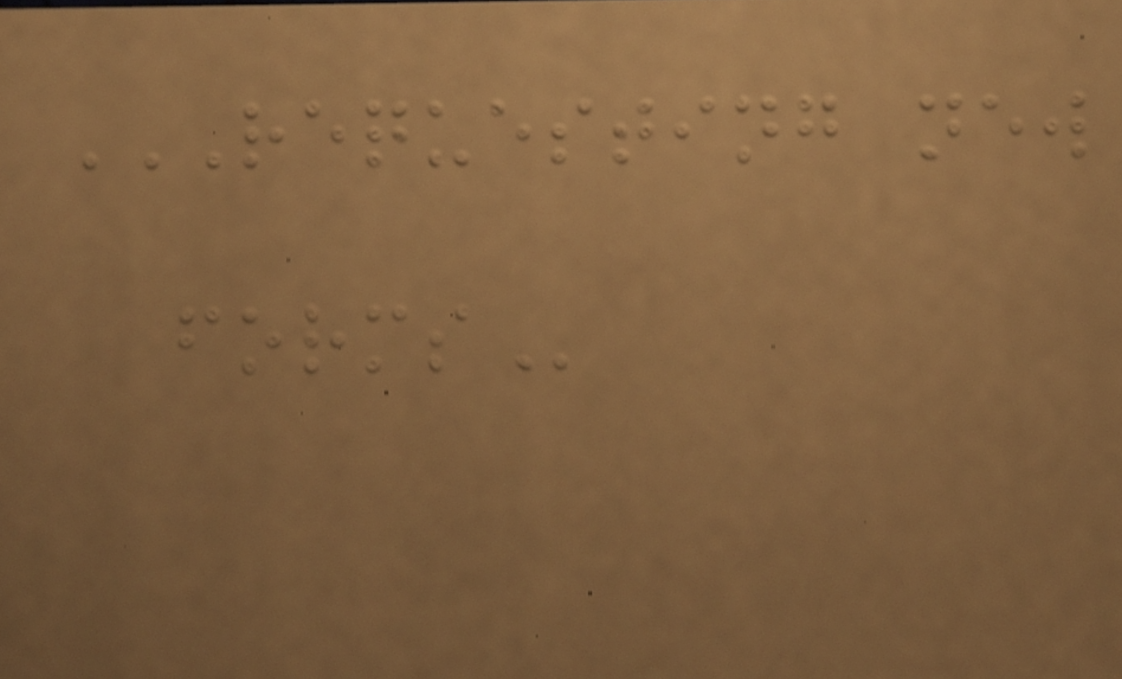REQUESTING NEW
FORMS
